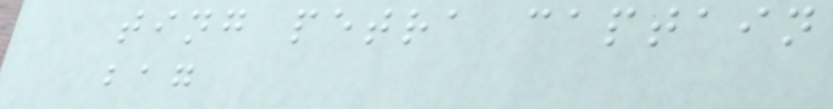ting petra captain
bag
